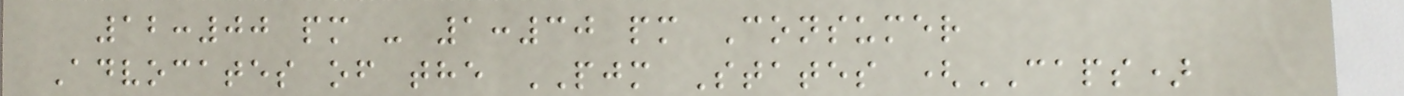12:00 pm - 1:30 pm Consumer
Advocates of the PJM States (CAPS)
